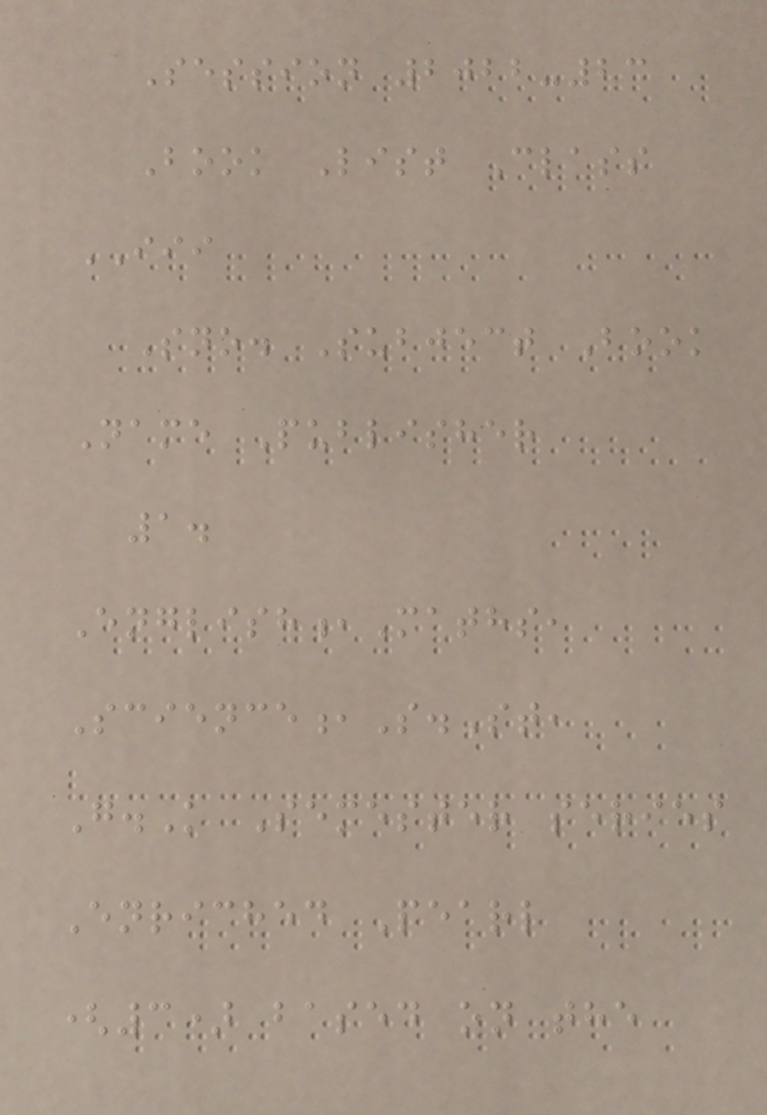Session 2022-23
Book List Class
III
Sno. Subject Book
Name Publisher
1.
English,Maths,
Science,S.St,
G.K Semester series
Enriched Pearl
(3) based on the
